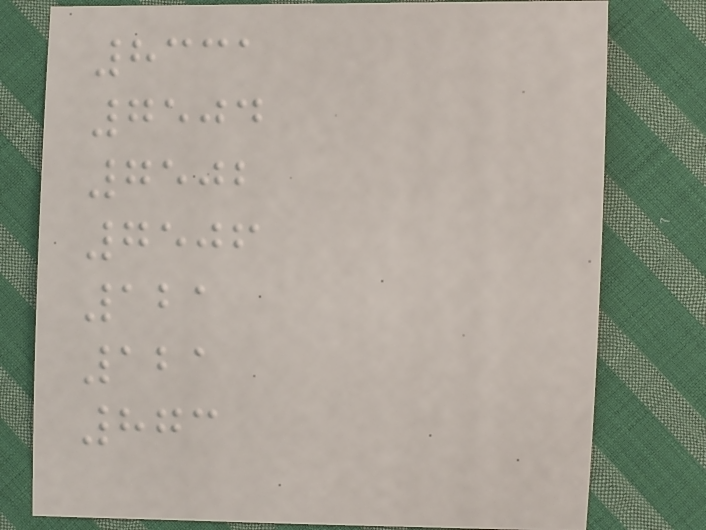8331
7504
7502
7506
121
121
873
